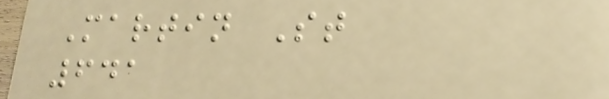Martin St
641
